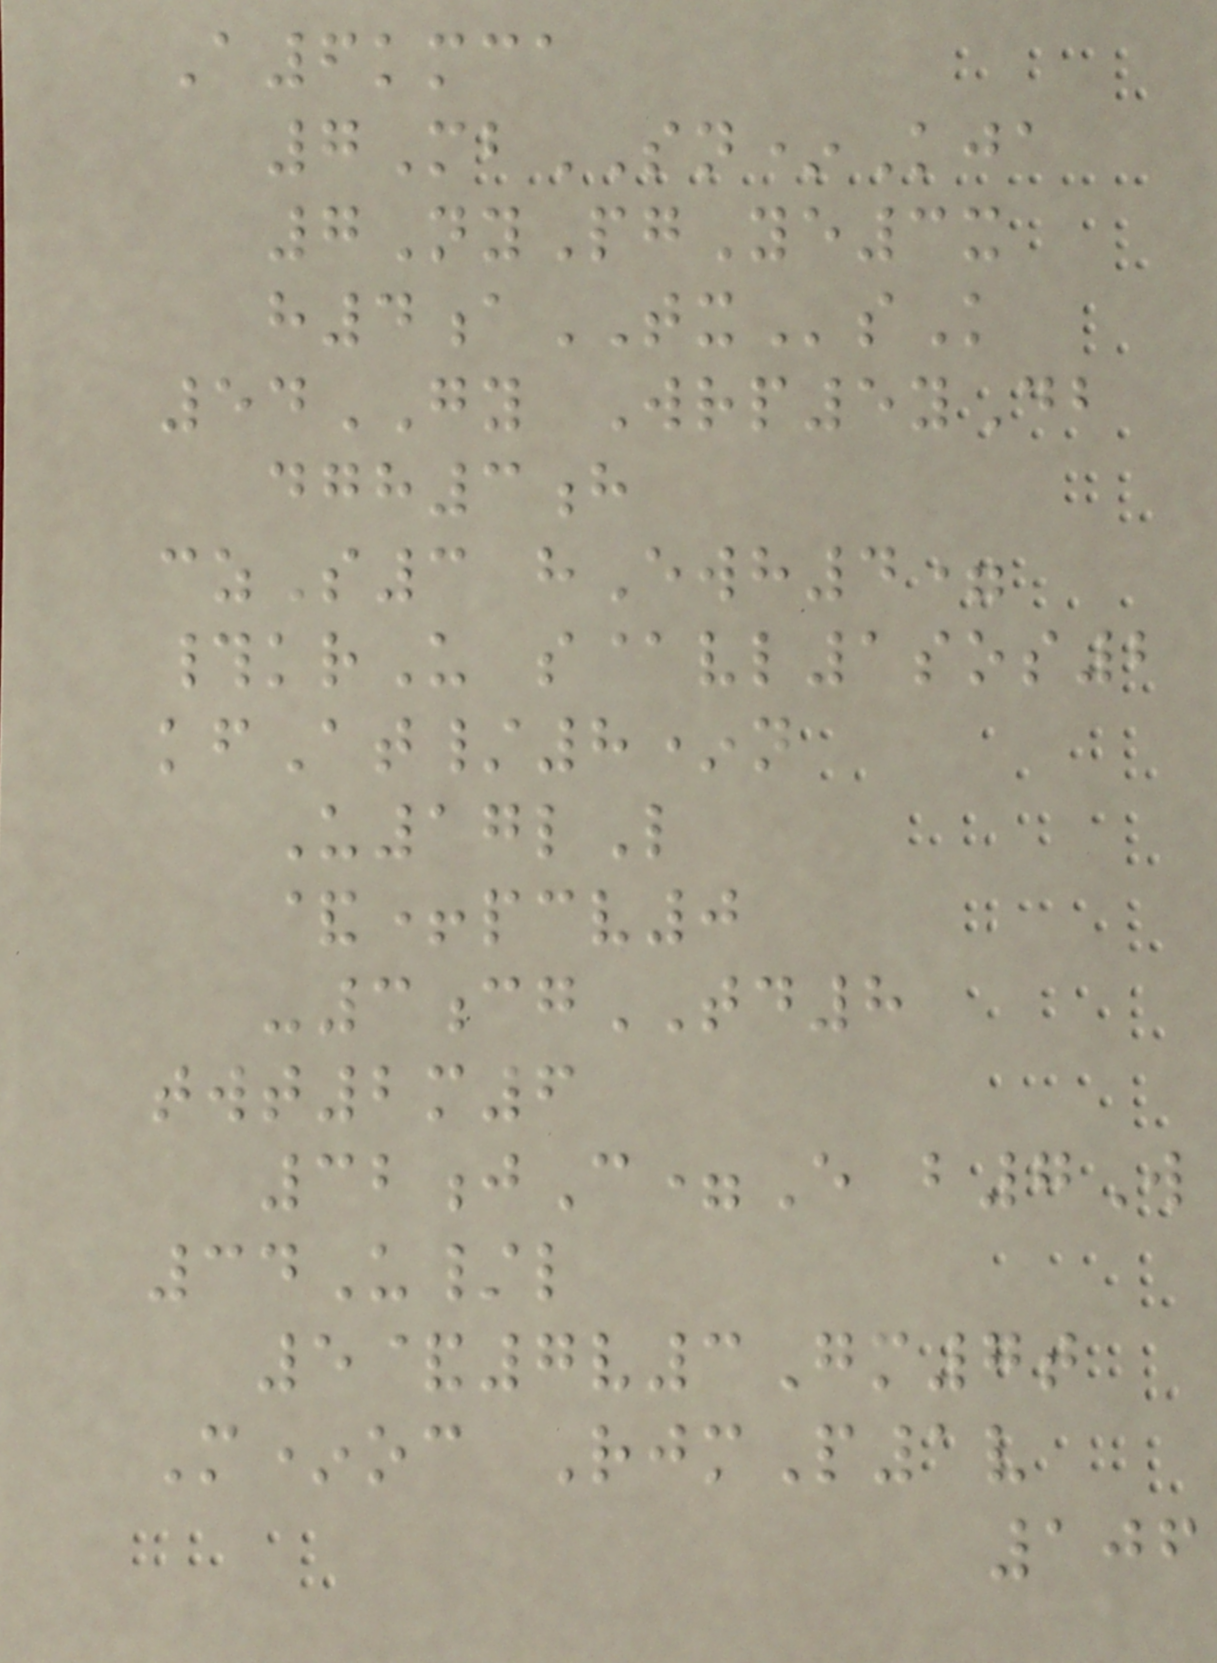A6kmca
7MbSN*Kja
7NyPgYe3x
h4aTXsK
54GY Wrp5yDb
dgh3h
czS3 hEwh4=
#krU s@vl1sos2
kfAt/8*n
U17lL
&+pcv0
-3cgTD8
twt2m6
32jC=E b7W
34U/l
5&7v3Gm7t
M*oc RjmP1v
106
